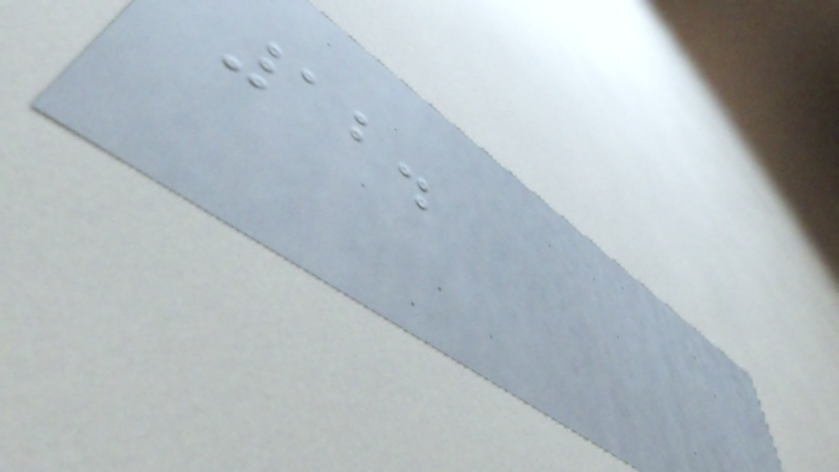12.
